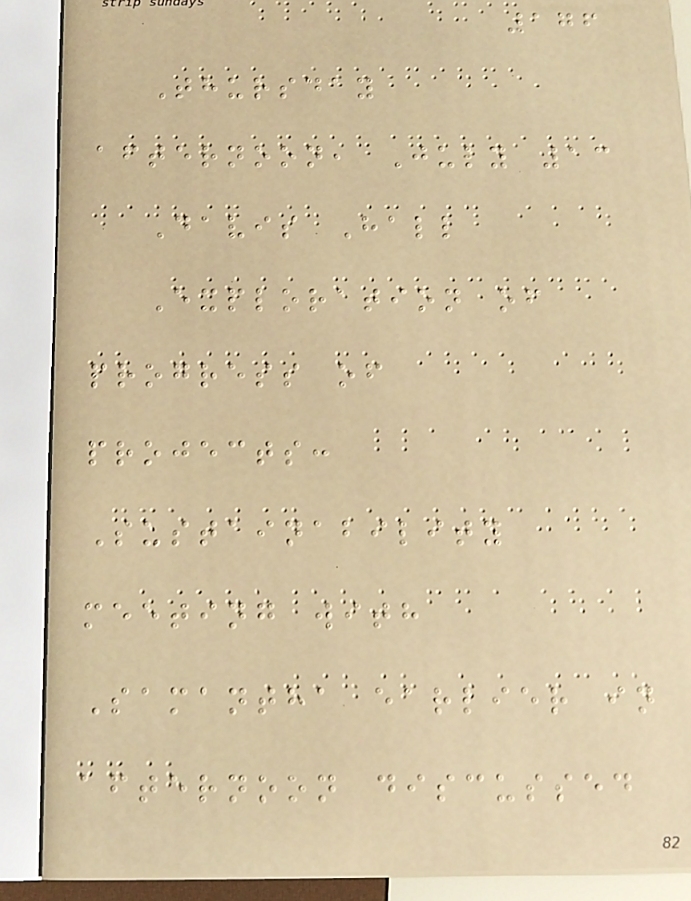176
Thursday
afternoon, July 13
Davis Hall
Exploration of
progress of
projects:
Sustainability
meeting with
Samantha earlier in
afternoon discussed
